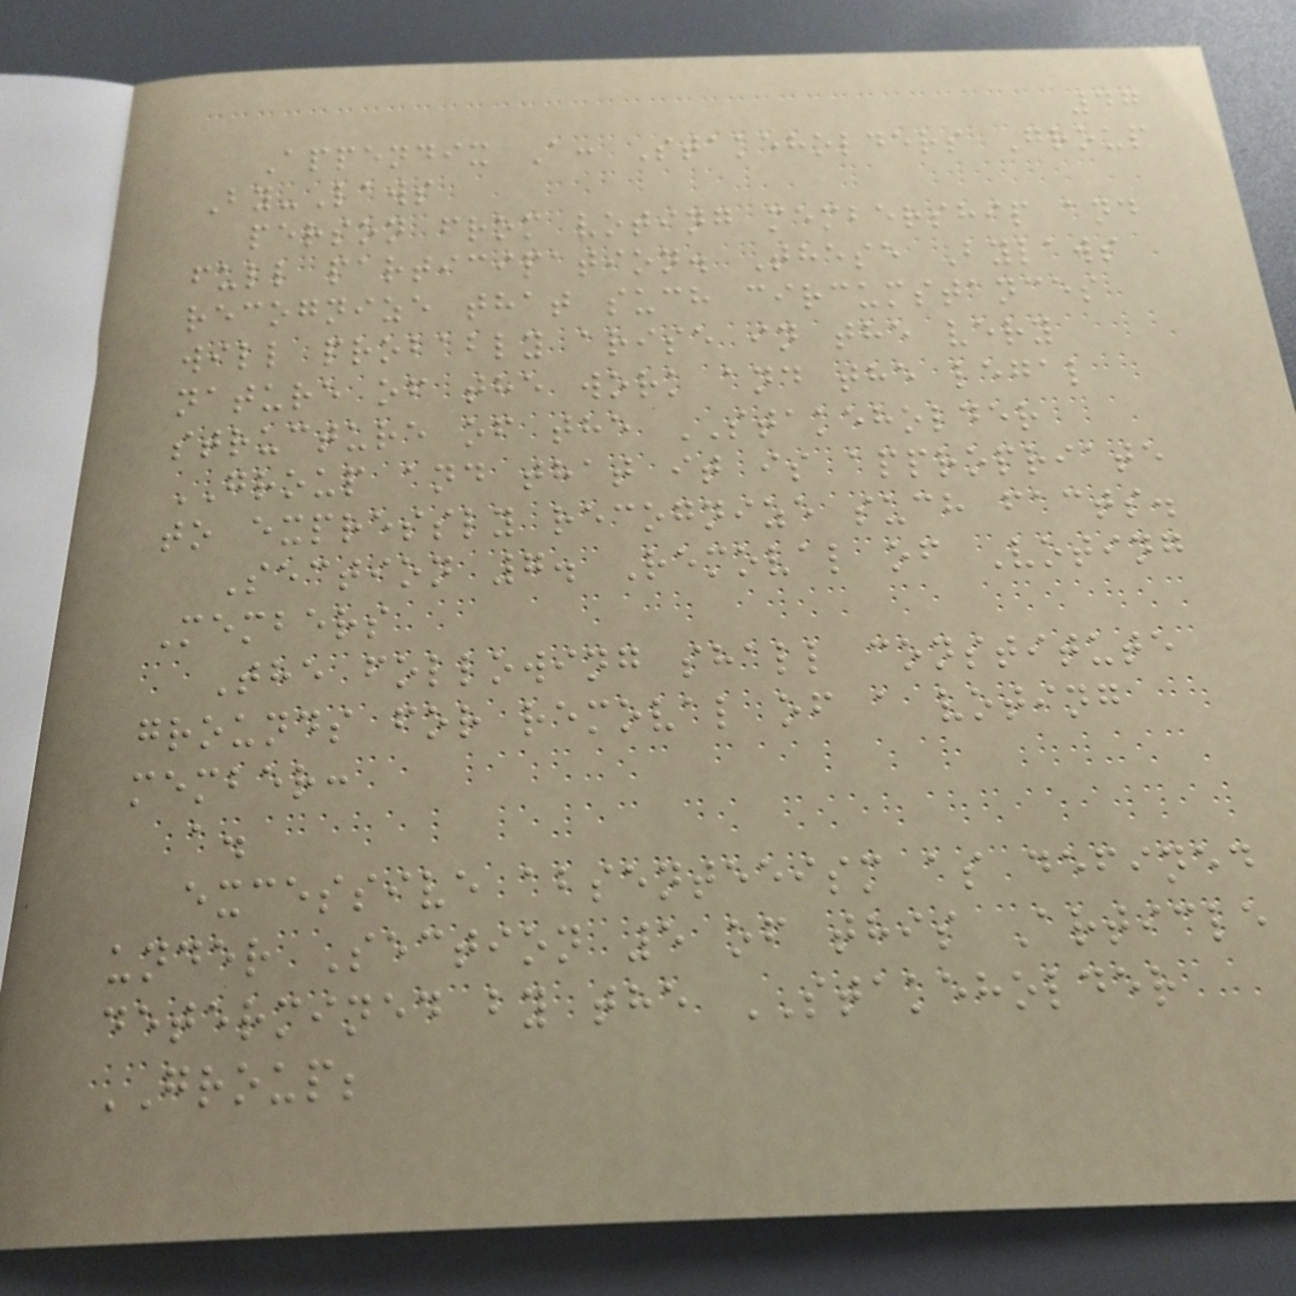47
Appendix A: Stakeholders Group
By-Laws
person from voting membership and
full participation. These Bylaws
recognize that such circumstances
will probably arise in the very
nature of the work and the legal
structure of the STAKEHOLDER
GROUP and that it is appropriate
to expressly recognize such facts.
Section 7. Removal of Voting
Members
The following shall constitute
grounds for removal of a voting
member:
a.
excessive absenteeism as defined
under Section 5 of this Article
determined by the STAKEHOLDER
GROUP;
